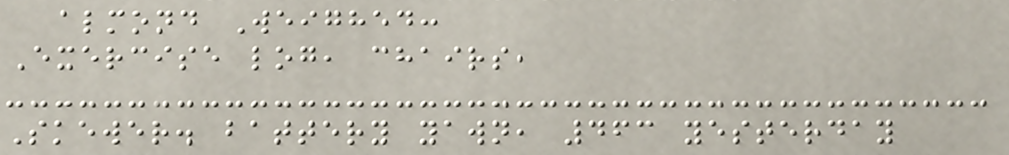almond Weighed:
Exercise log, chairs,
Skewer. battery yawn, 463 yesterday
